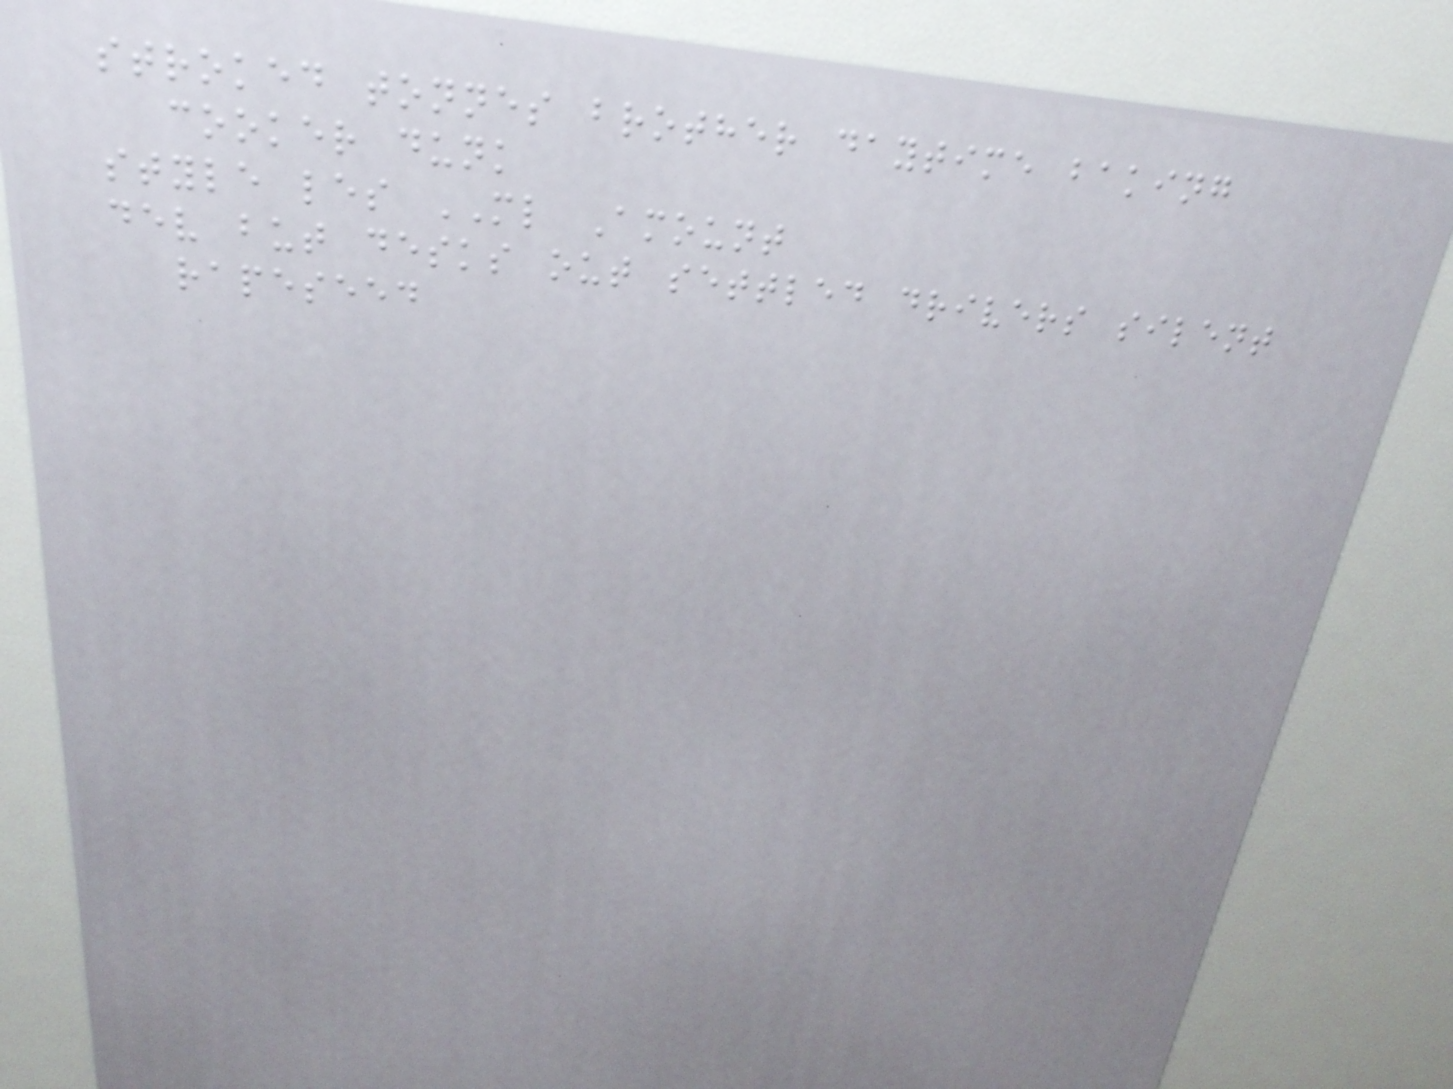stroked tonnes brother daytime baking
cooker dunk
style les ML Amount
dev but desks out settled drivers silent
rapeseed
